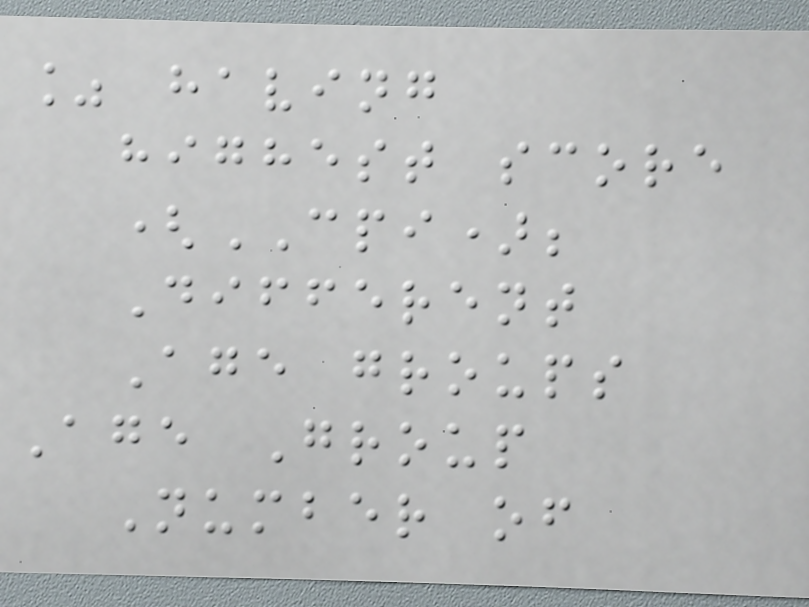% having
highest score
(CPI);
Different
Age groups
Age Group
Number of
